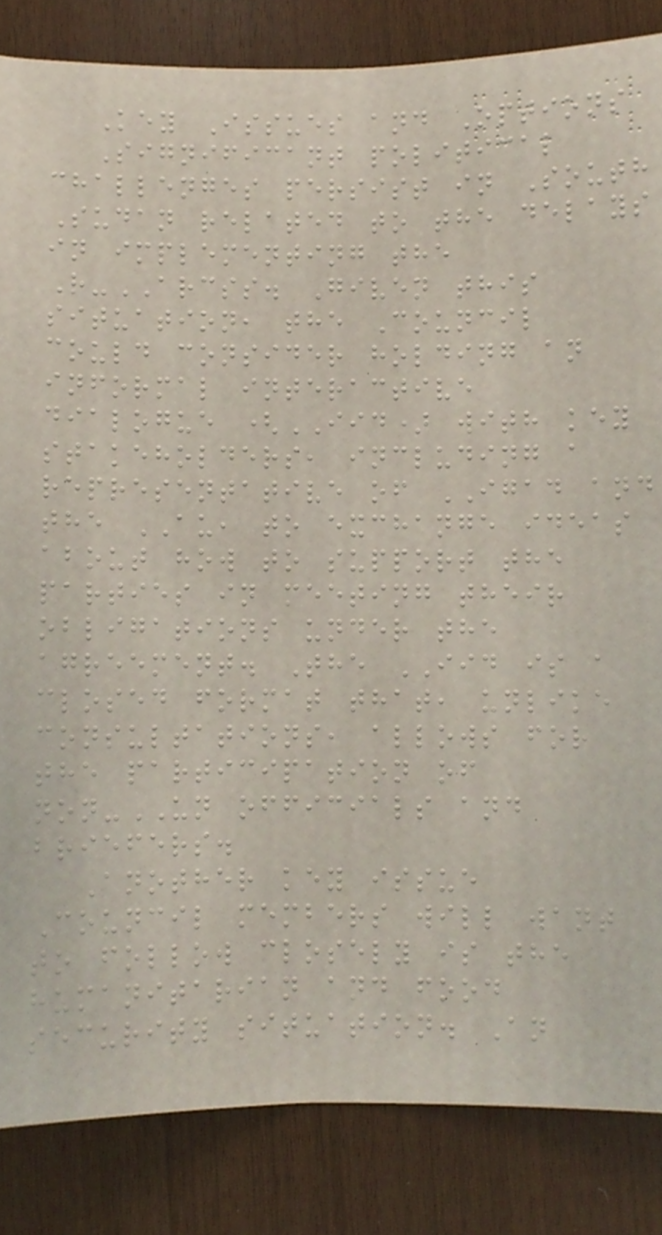Key Issues and Options
Significant political
challenges persist in South
Sudan related to the delays
in implementing the
R-ARCSS. Given this
situation, the Council
could consider holding an
informal interactive
dialogue (IID) with key
stakeholders, including a
representative of IGAD and
the AU, to exchange ideas
about how to support the
parties in meeting their
obligations under the
agreement. The IID is a
closed format that, unlike
consultations, allows for
the participation of
non-UN officials and
briefers.
Another key issue
Council members will want
to follow closely is the
humanitarian and food
security situation. An
